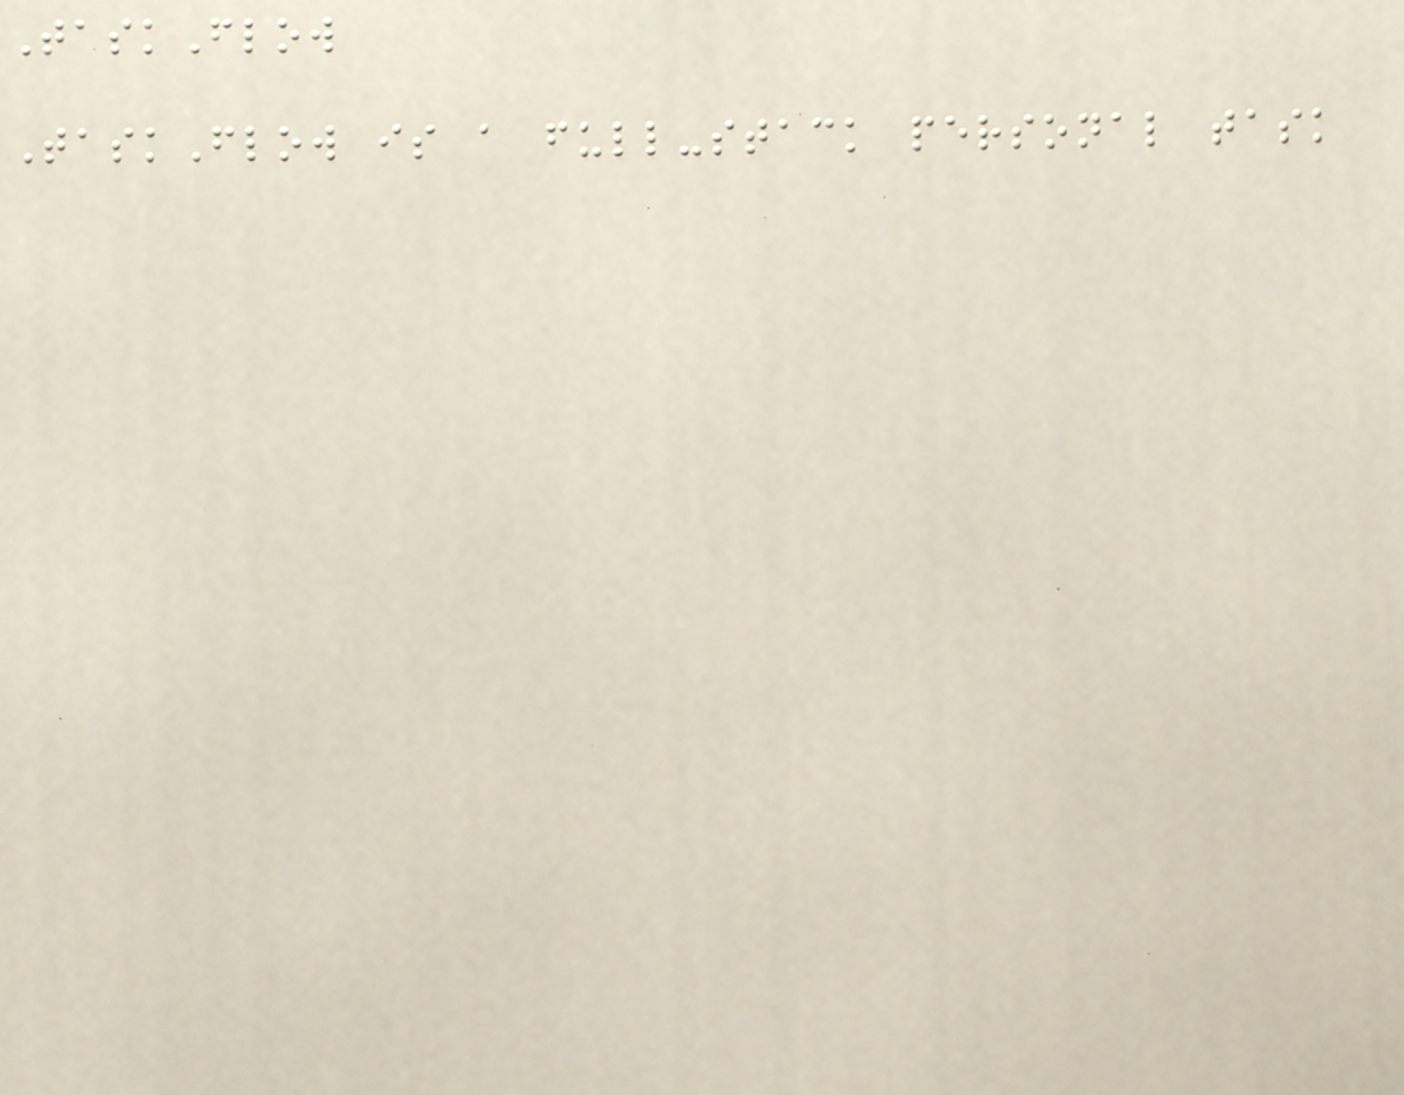TaskFlow
TaskFlow is a full-stack personal task
